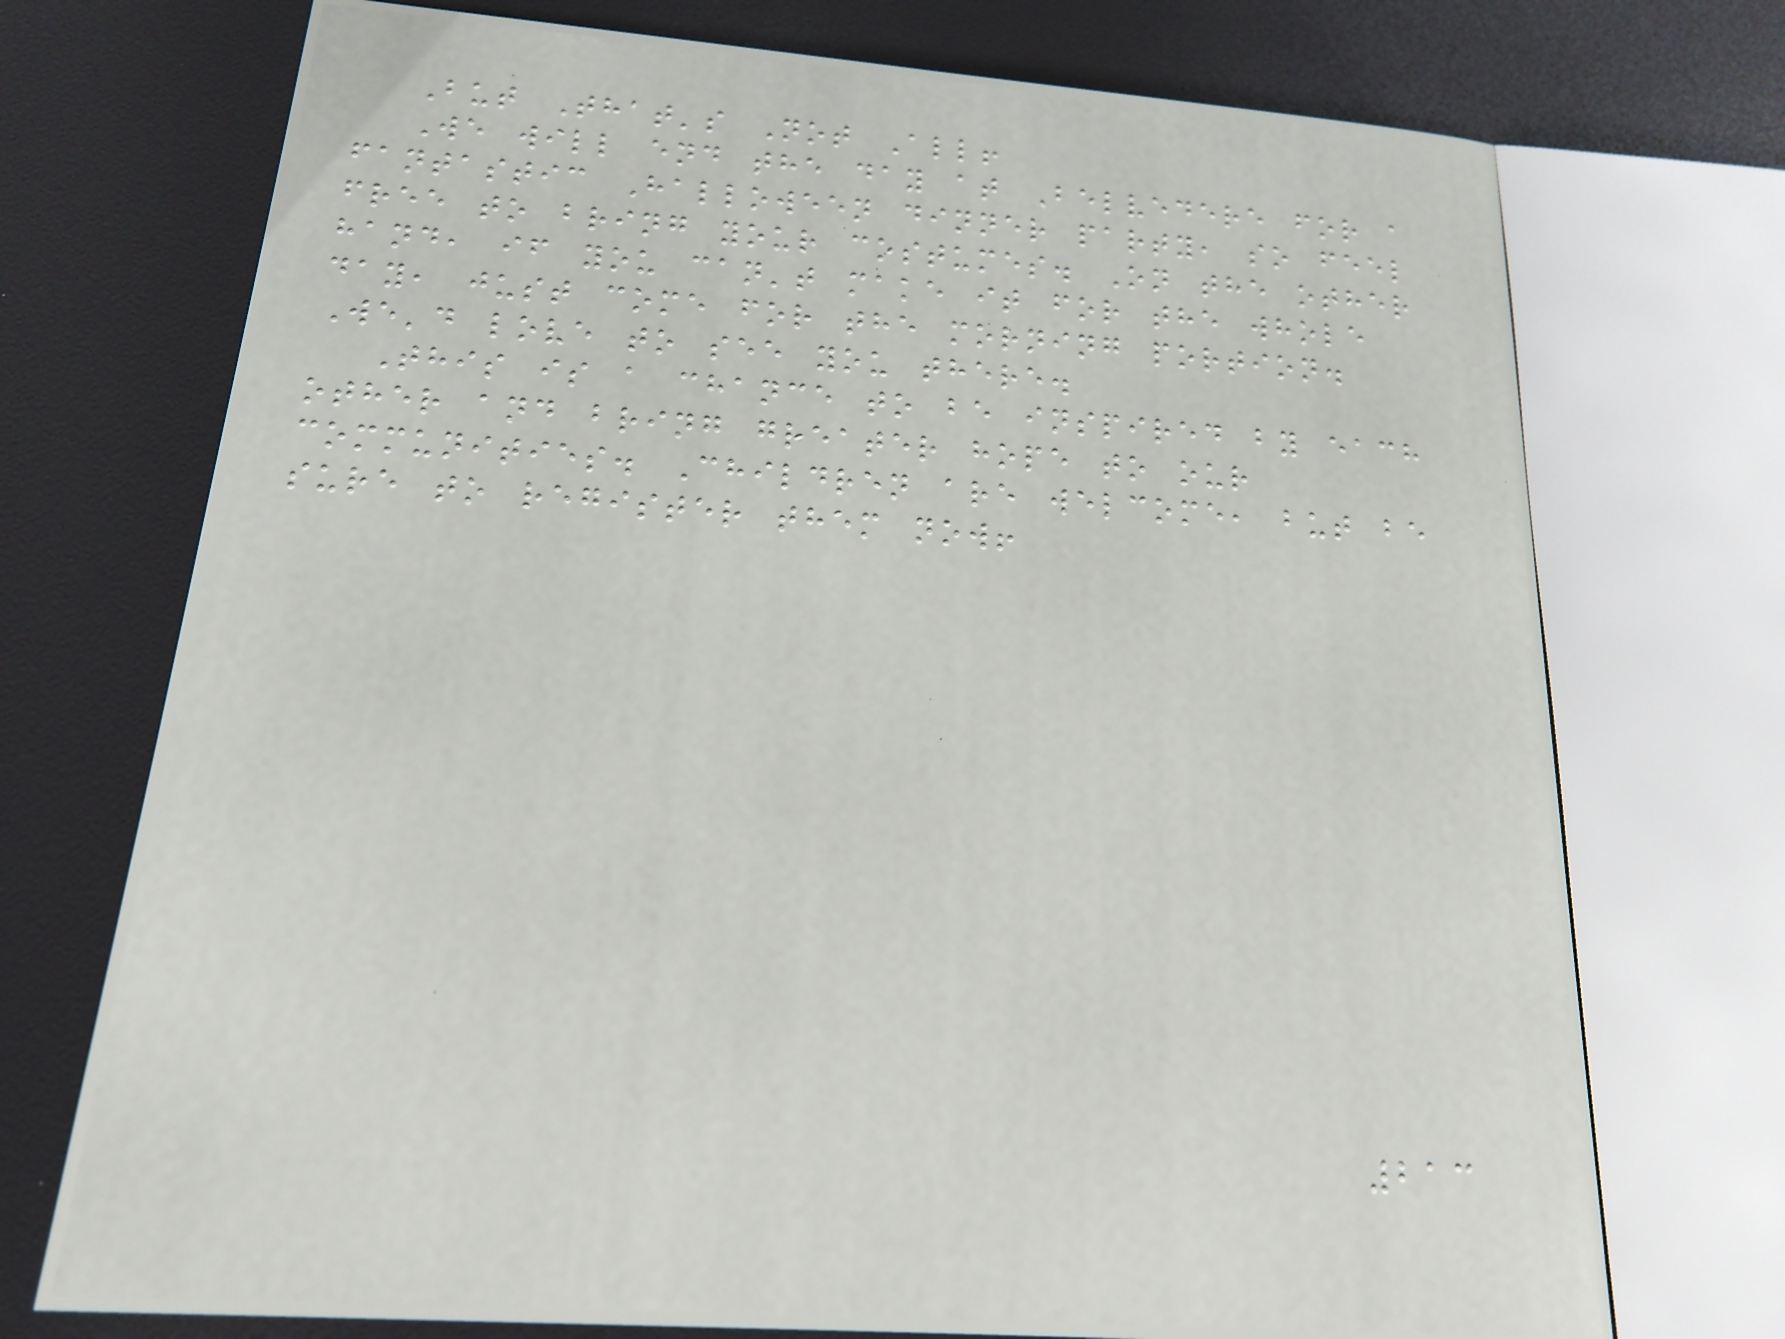But That's Not All!
We will end the day at Belvedere for a
fantastic Halloween dinner party, so feel
free to bring your costumes. On the other
hand, if you can't make it for the whole
day, just come for the morning portion.
We'd love to see you there.
This is a chance to be inspired by each
other and bring greater hope to our
communities. Children are welcome, but be
sure to register them now!
213
